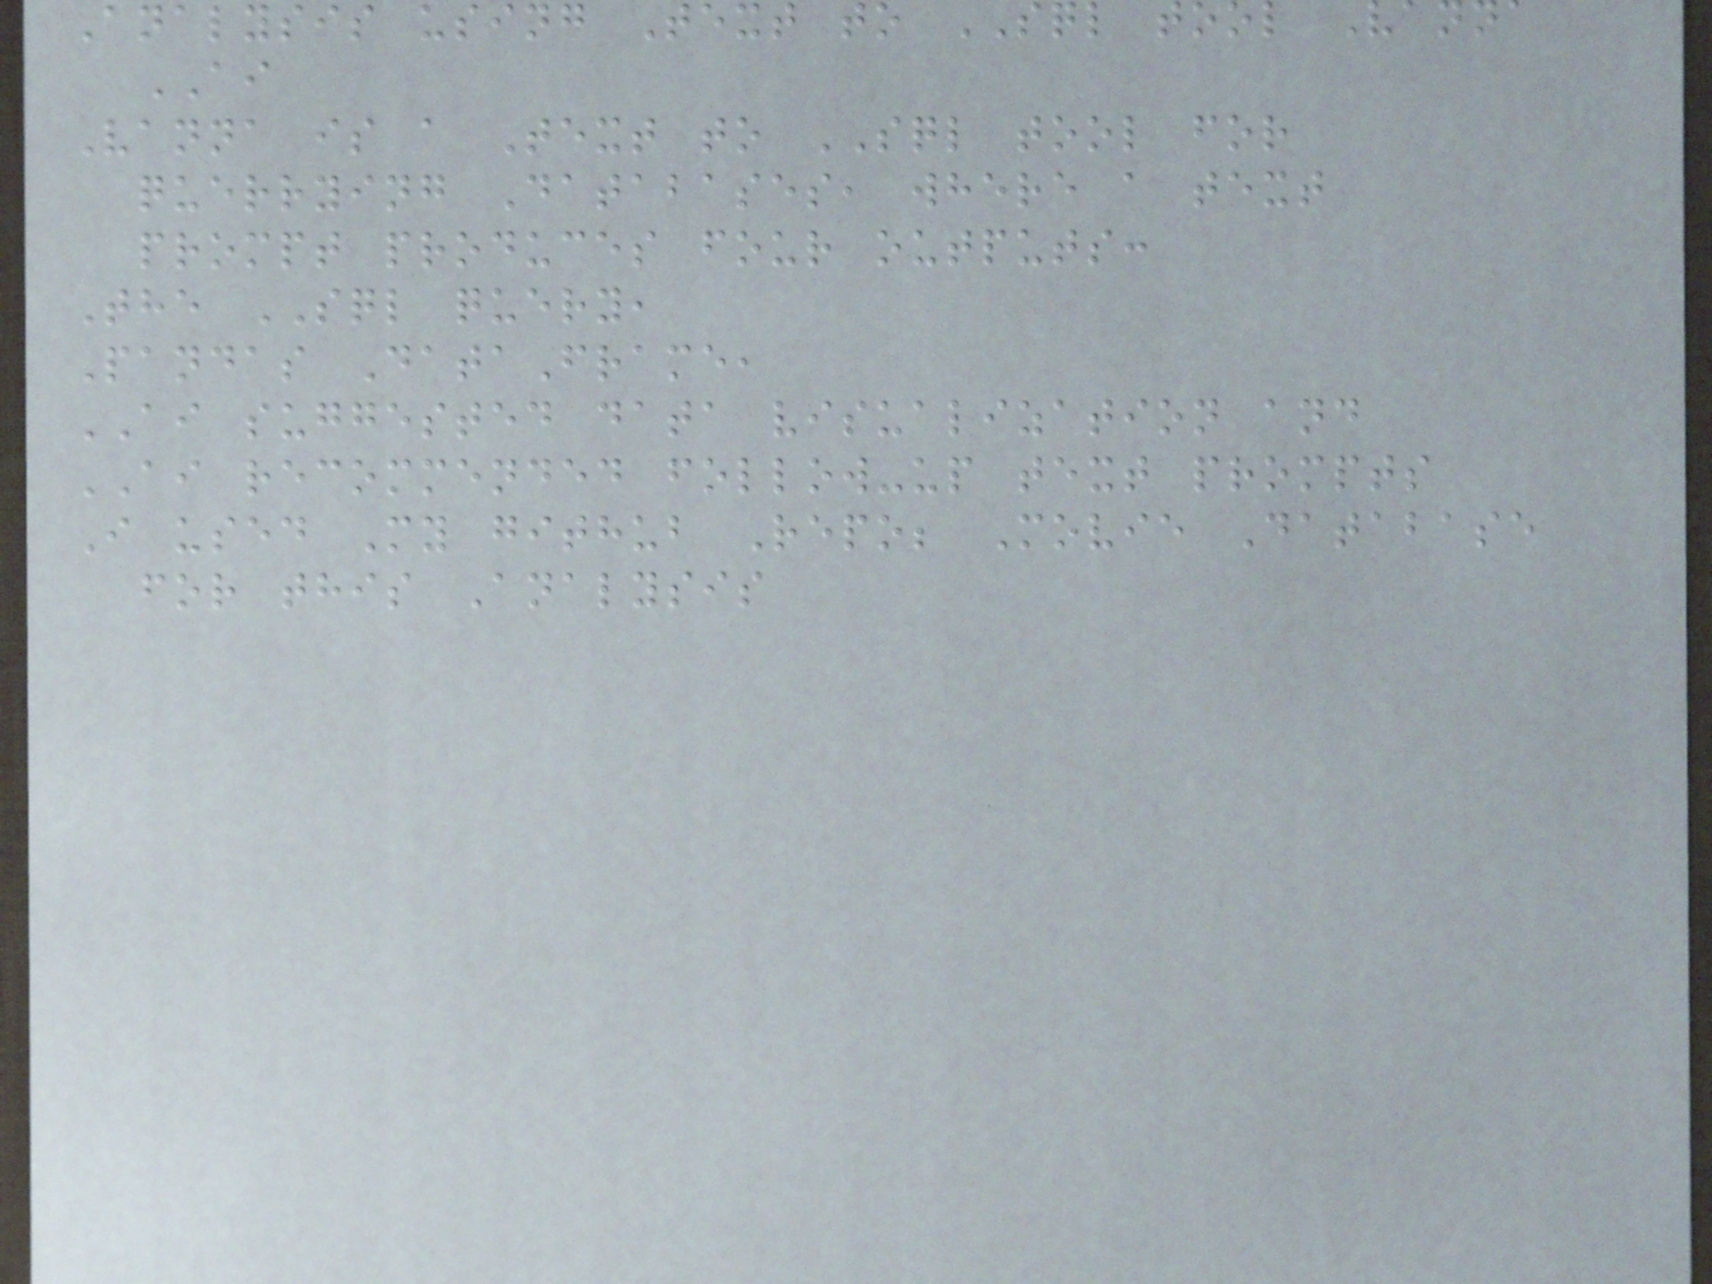Analysis using Text to SQL t
AI
Vanna is a Text to SQL tool for
querrying Databases, where a text
prompt produces four outputs:
The SQL query,
Pandas DataFrame,
AI suggested data visualization and
AI recommended follow-up text prompts
I used My github Repo; Movie Database
for this Analysis
